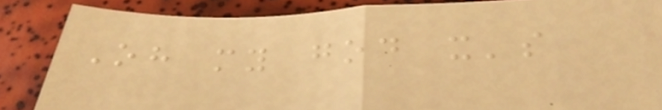Oh my god it's
